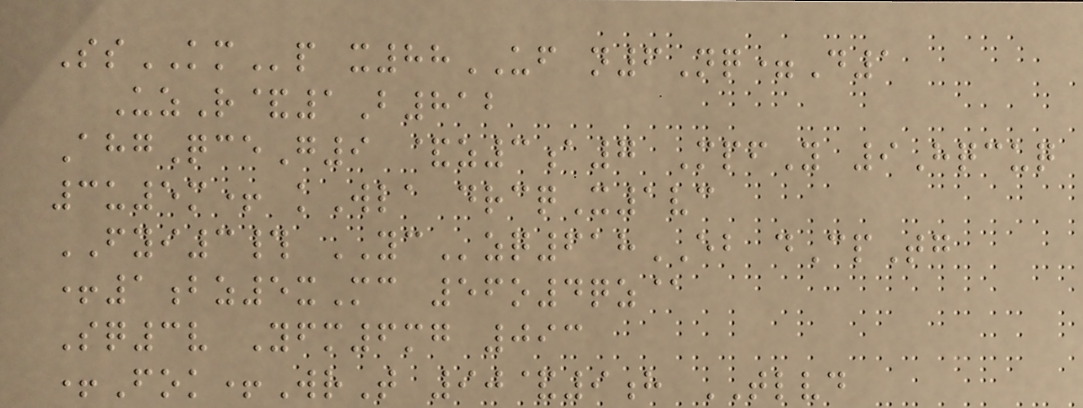SsKMp x88UF n6Nq=D1
UzR&1B812
AhgQceG9 &z3a7 MpfY 9Hqcuq
3u5m+ kWla drcqX1vc
FYI3# YCzq618EB dCpTg
+1bz5xMc 56o4qz@
Sq3v Yfm6mg 093
+Fok+WrT 90&9h TLVD
